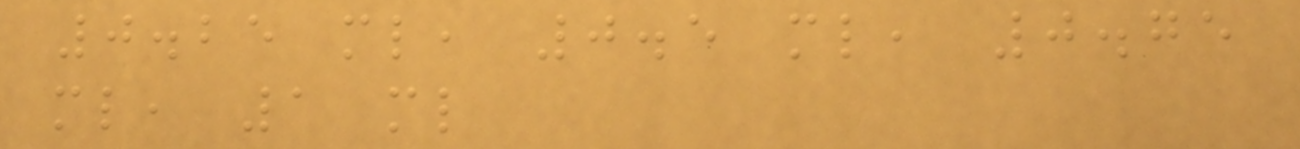0.25 ml, 0.5 ml, 0.75
ml, 1 ml
